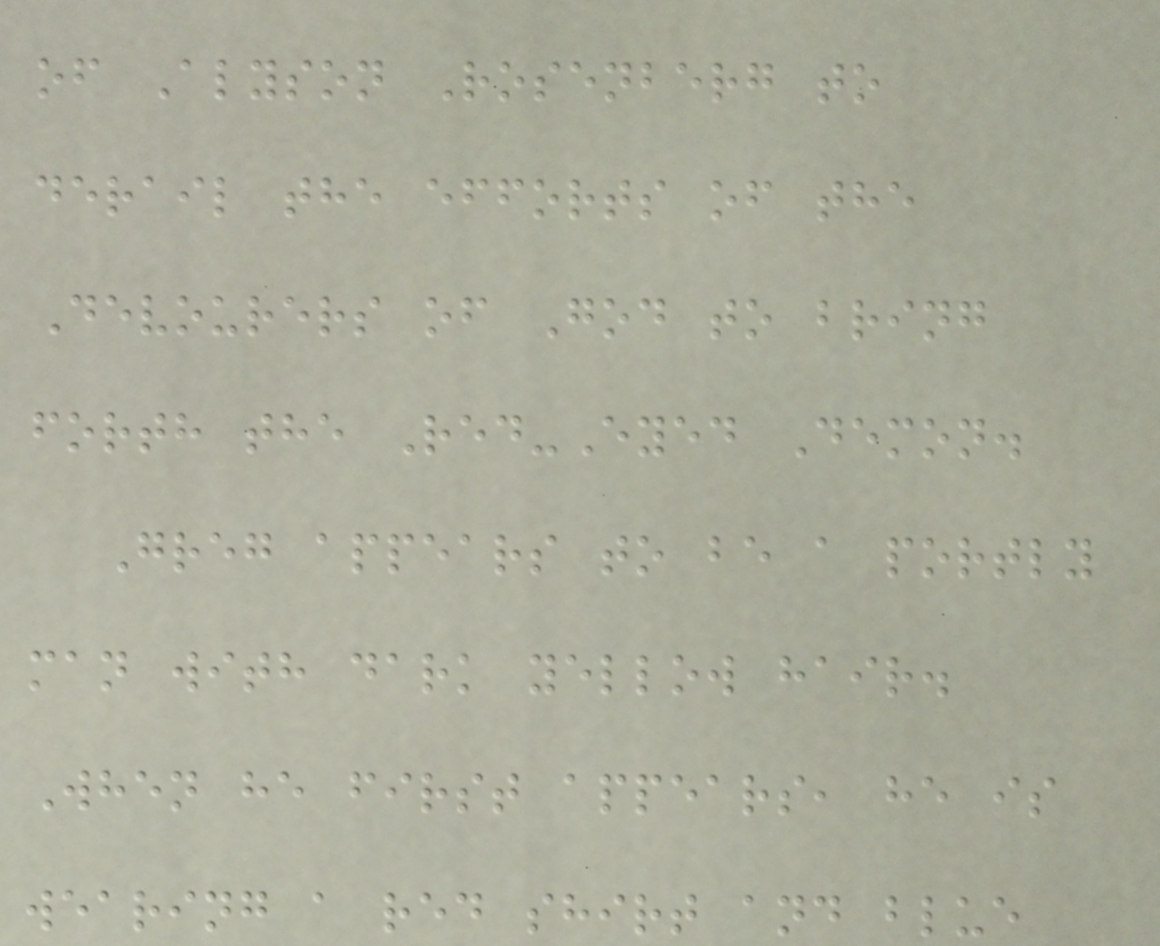of Alyson Rosenberg to
derail the efforts of the
Devourers of God to bring
forth the Red-Eyed Demon.
Greg appears to be a portly
man with dark yellow hair.
When he first appears, he is
wearing a red shirt and blue
